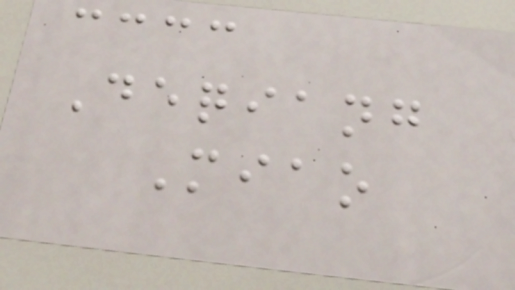Deqiang
Miao
